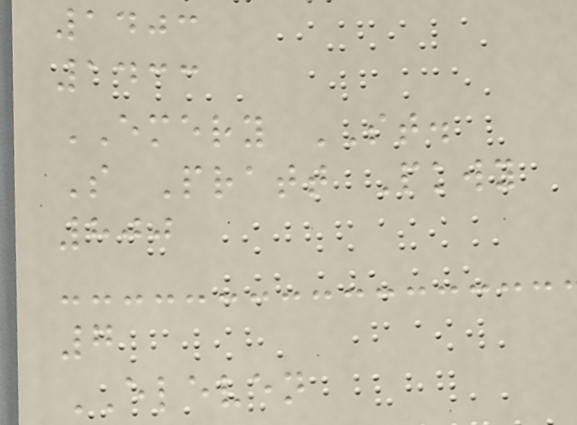1403
1433
EMERY ST.
S Pratt Pkwy
800
7
ELEVEN
